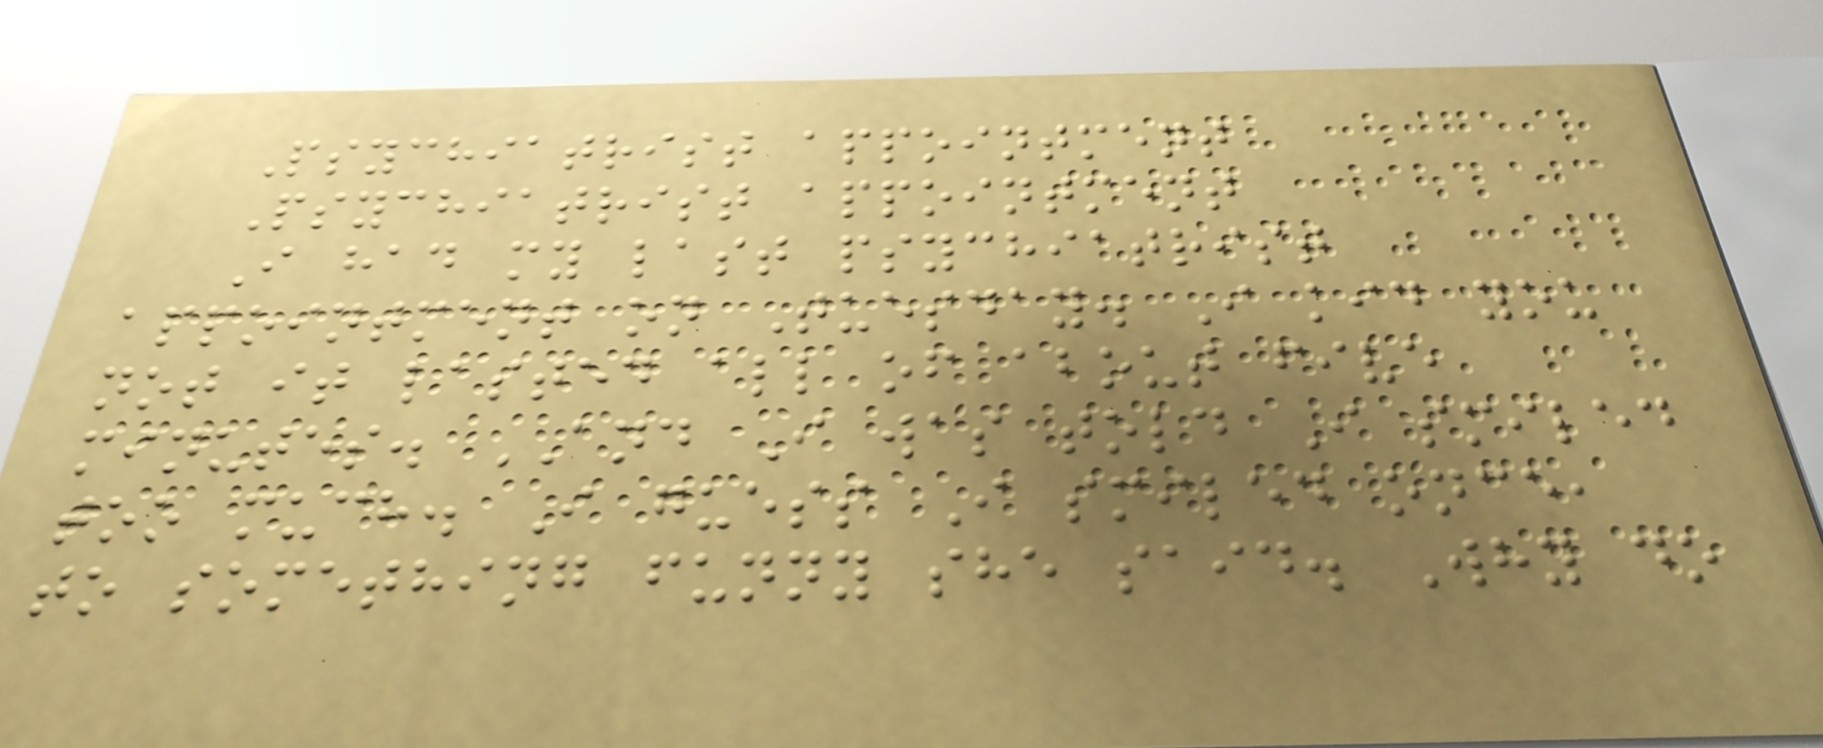Psychiatrist appointment
Psychiatrist appointment
I had my last psychiatrist
appointment on Tuesday. I kid you
not it lasted all of about five
minutes. AND I was told I smiled
too much. I guess I smiled once,
to something funny she said. Why do
